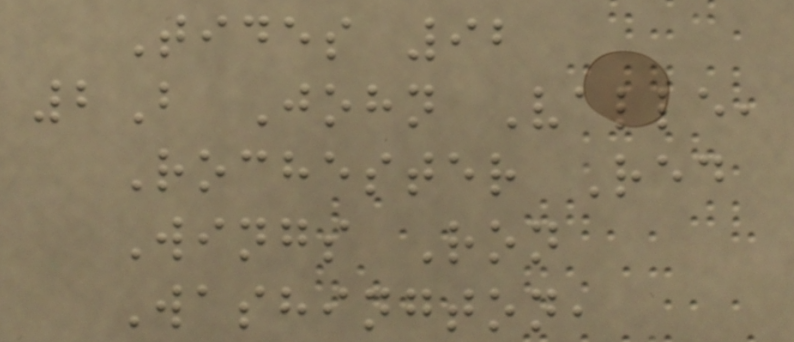Tides 92
2B John Valle,
Rochester Red
Wings Ron
Washington,
